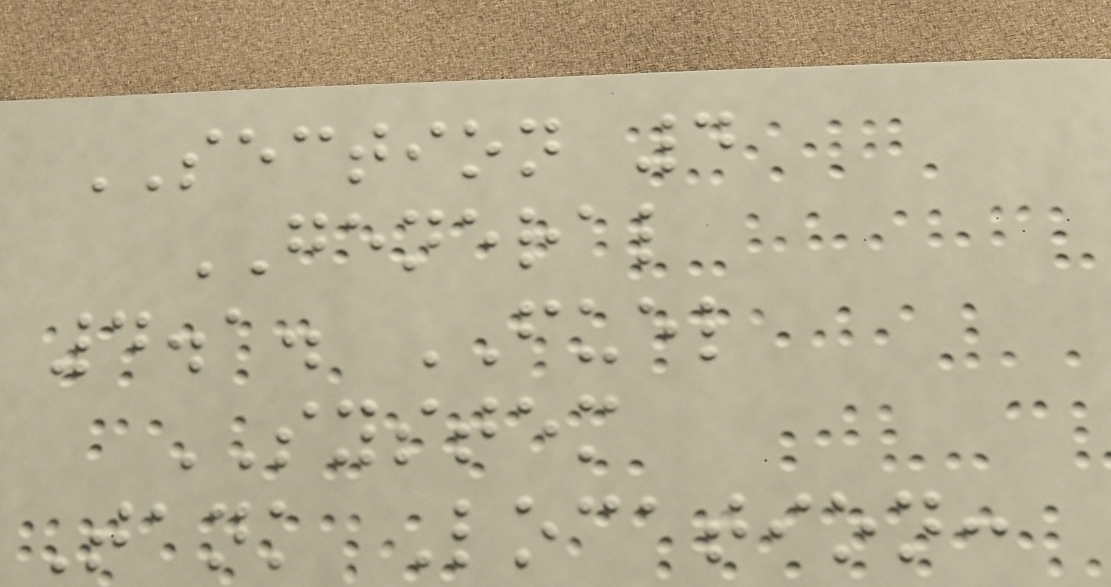SECTION 4
GENERAL
4.1. FUEL
SYSTEM
Tank Location:
